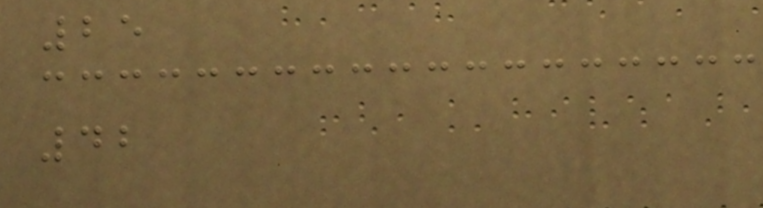25
42
